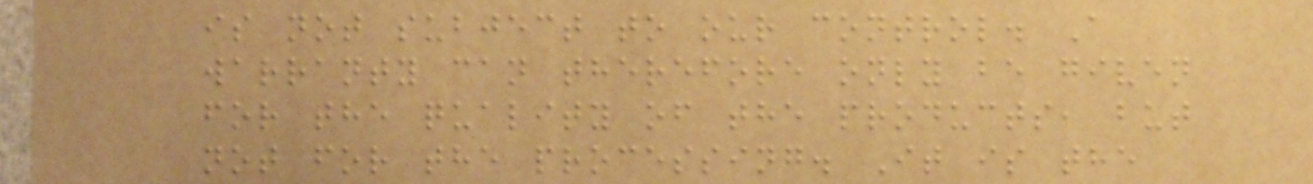is not subject to our control. A
warranty can therefore only be given
for the quality of the products, but
not for the processing. It is the
